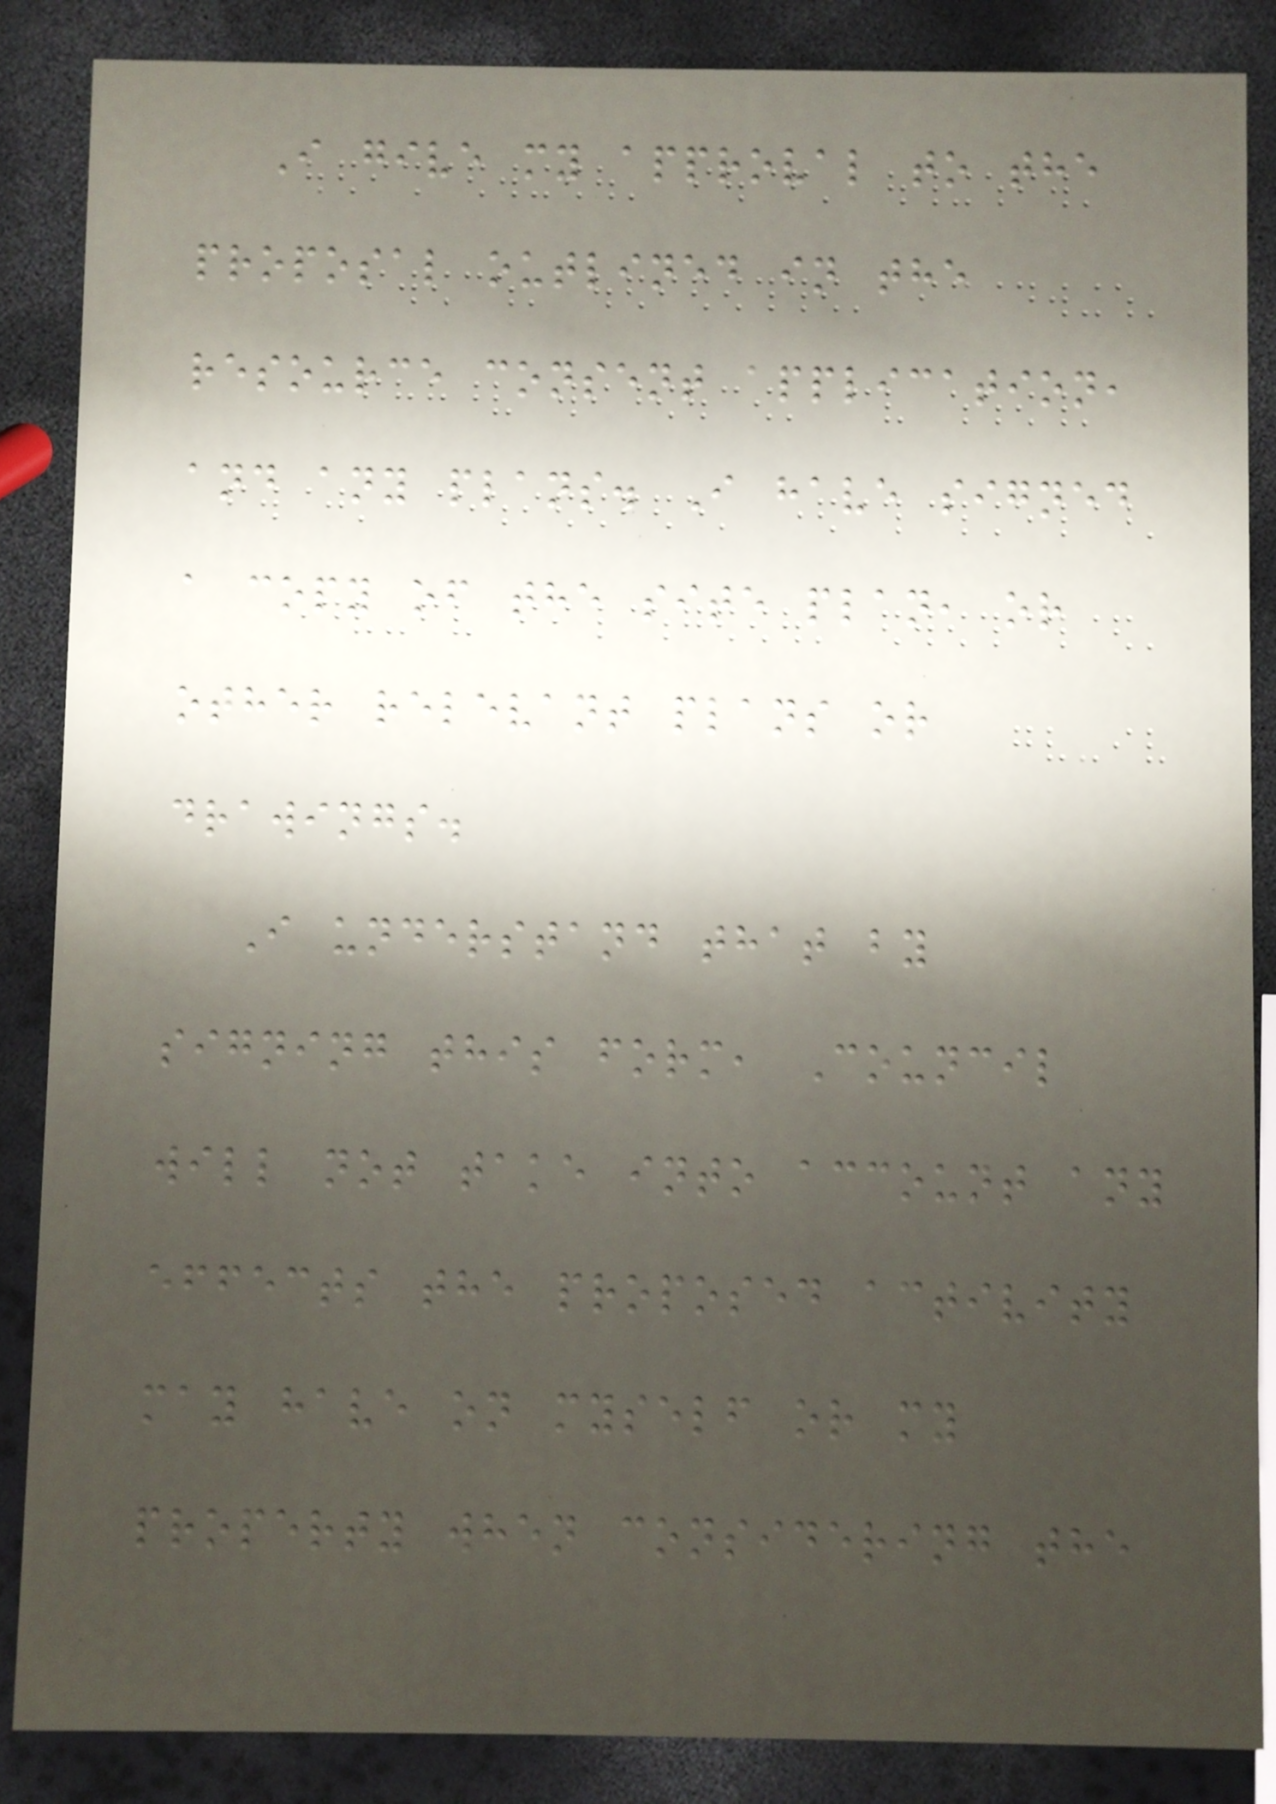I give my approval to the
proposal outlined in the
resource consent application,
and any plans. I have signed
a copy of the site plan, or
other relevant plans or
drawings.
I understand that by
signing this form, Council
will not take into account any
effects the proposed activity
may have on myself or my
property when considering the
